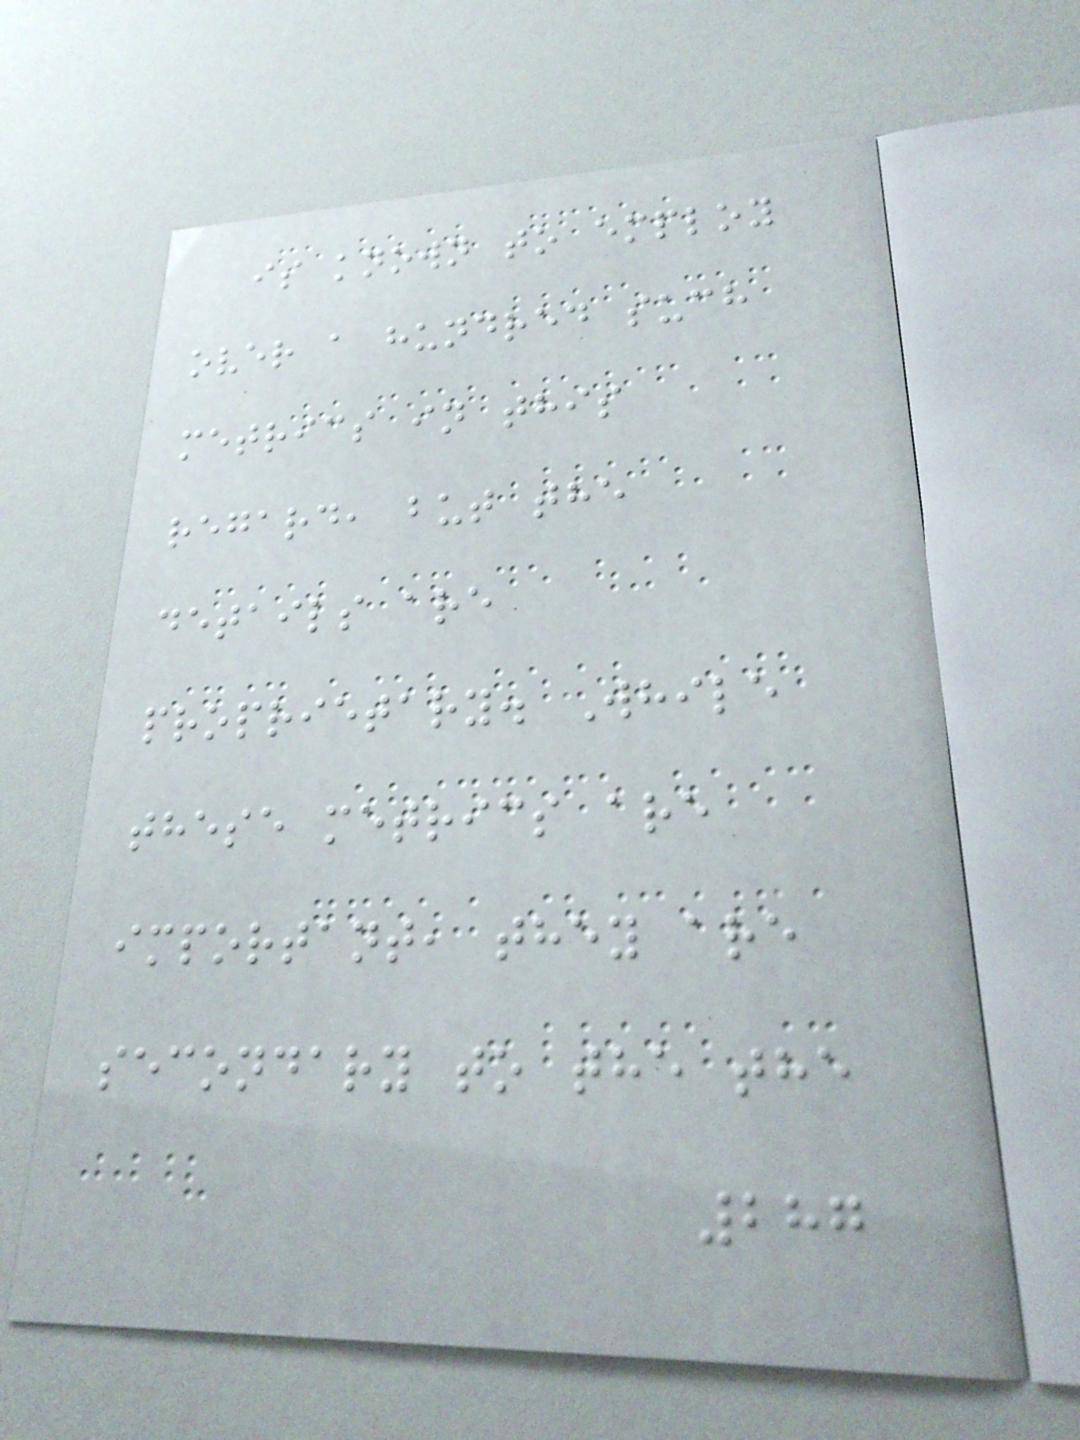is known to employ
over a hundred such
metrics in this
regard, but the
details are
proprietary. While
these metrics are
important, they are
secondary to the the
287
